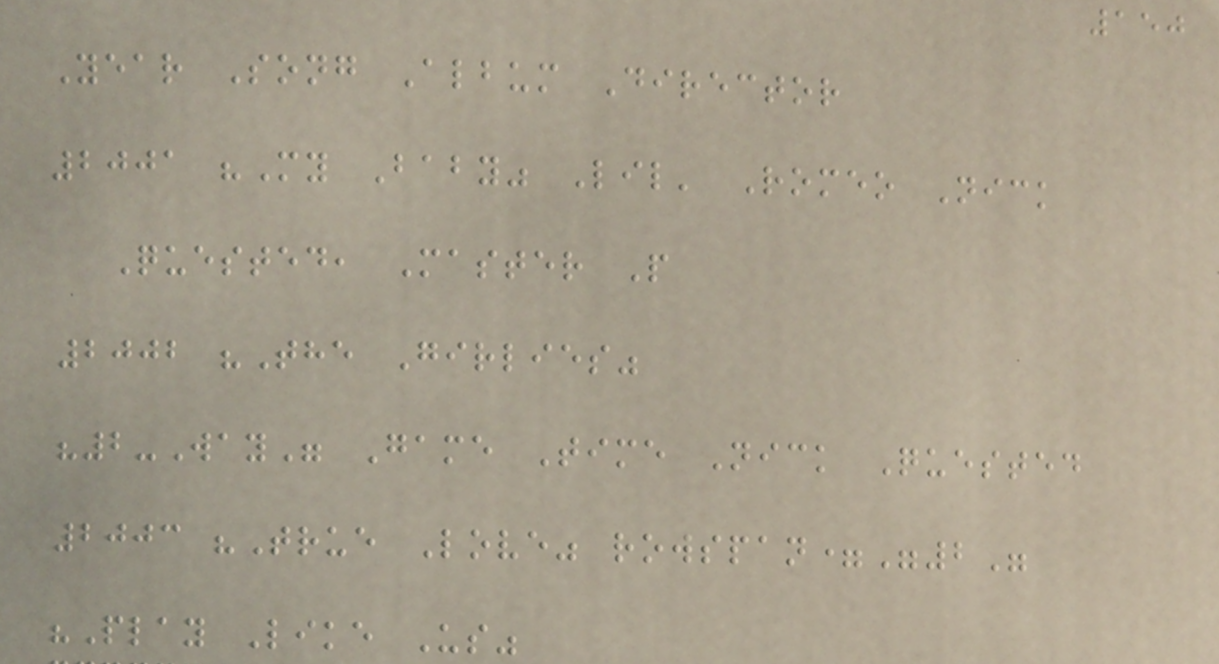150
Year Song Album Director
2001 "My Baby" Lil' Romeo Nick
Quested, Master P
2002 "The Girlies"
"2-Way" Game Time Nick Quested
2003 "True Love" rowspan="2"
"Play Like Us"
